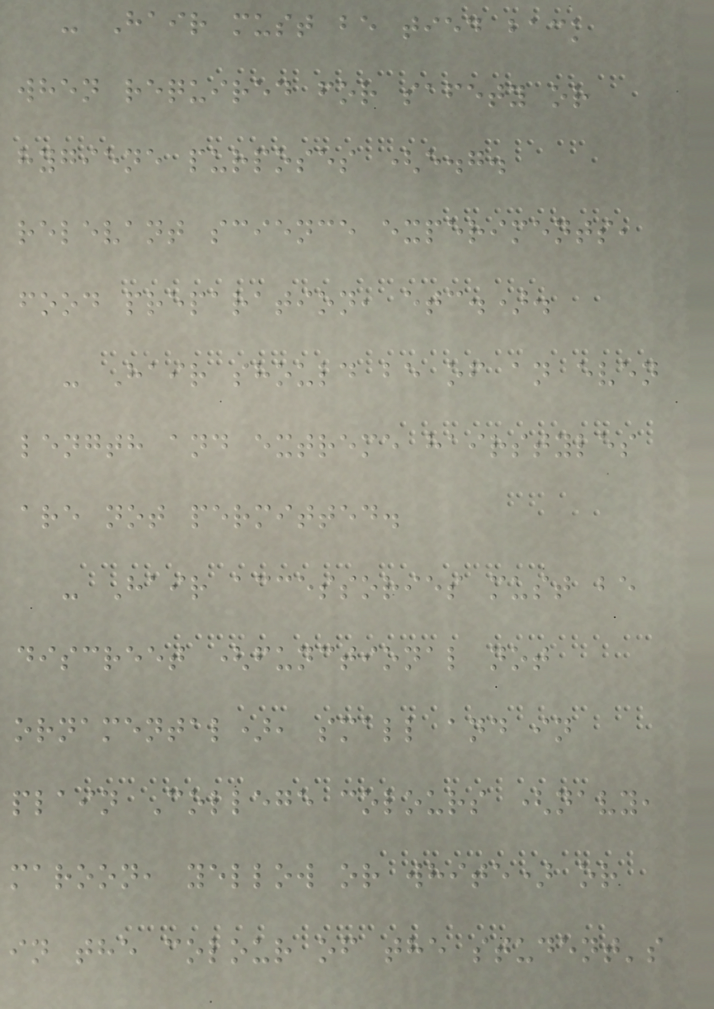- Hair must be tied back
when required for safety or
hygiene purposes (e.g.
relevant science experiments,
food preparation, etc.).
- Hair should be of an even
length and extreme hairstyles
are not permitted.
- Hair accessories must be
discreet (functional not
ornamental), small and in
plain College colours (navy,
maroon, yellow or white) or
in the colour of the student's
